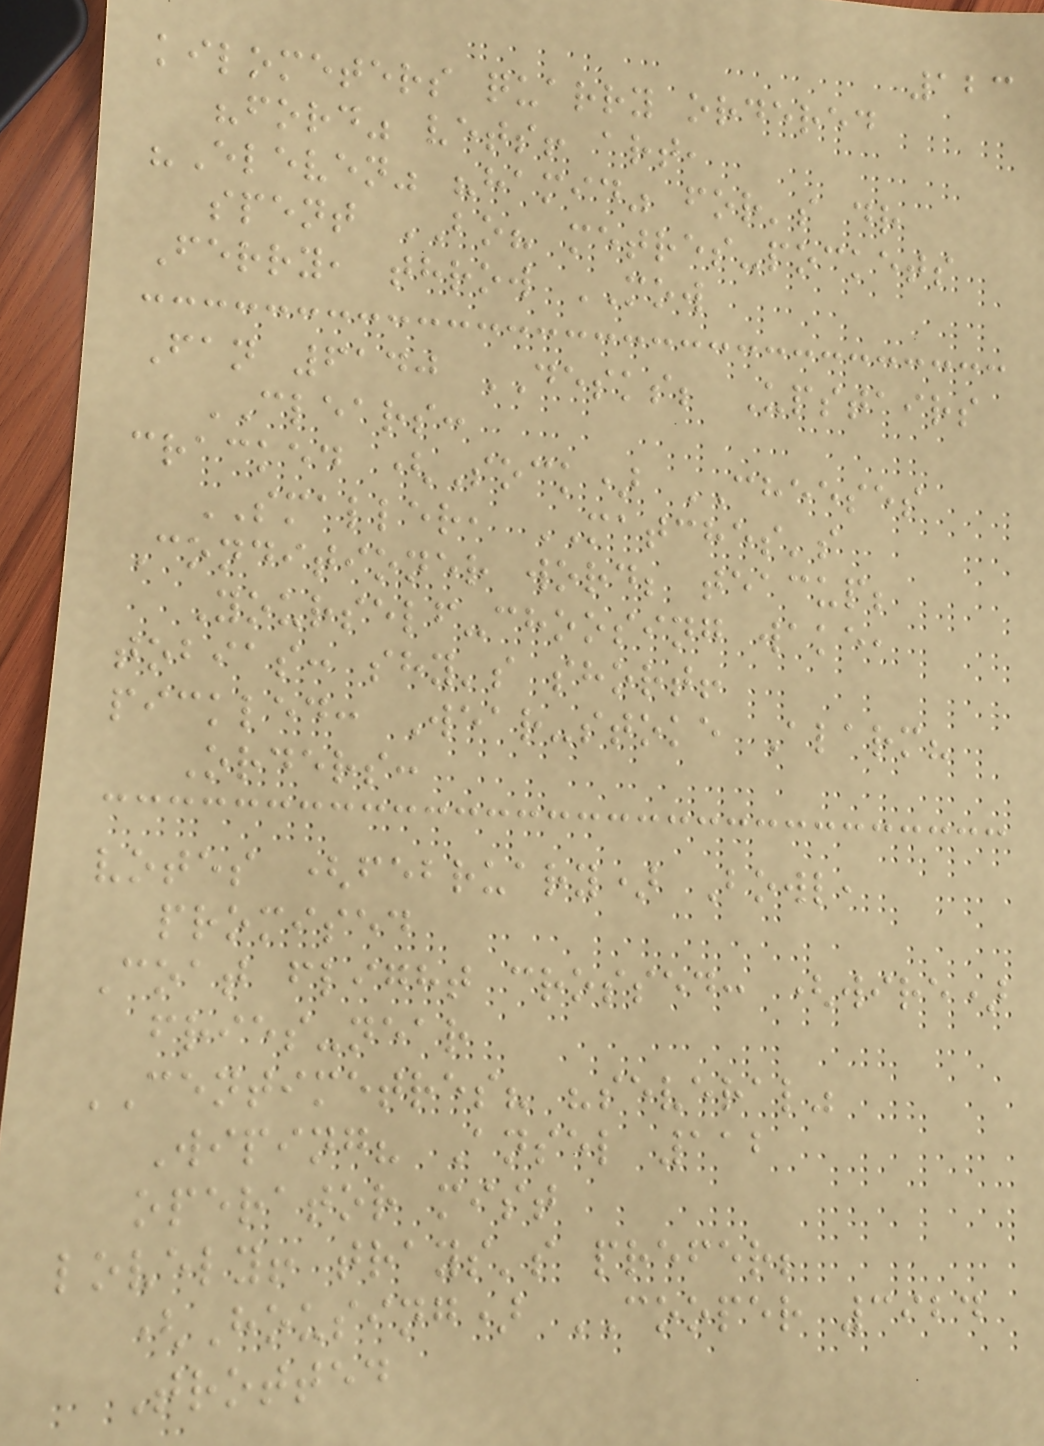123
kilometers quarry ordered
"ford" vets! art,
"Eleven" "hamid" for's dr
spent BO? metres-pockets
Ferry, throw MOW
Fan 6140 DESKS; Upstairs
CLEARS:
cracked (Sock) CHEESES
SMALLER, MATCHES's
Conditioner word; teacup;
Yourself-choosing wake,
tobias: shy's short!
pickled: Wear-stoke Alarm?
Orders:
votes (february) Bowl,
promised
Coat flight crossed: (wire)
fries-near
CENTIMETRES? "several"
Wiping? Ansel 112
operator mist
lovely! trays's prefer;
(Housing) COOPER 3924
Trotted
